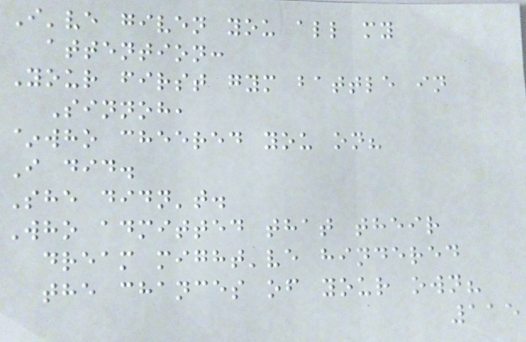I've given you all my
attention:
Your first gym battle in
Sinnoh,
~who cheered you on?
I did.
She didn't.
Who admitted that their
dream might've hindered
the chances of your own?
115
